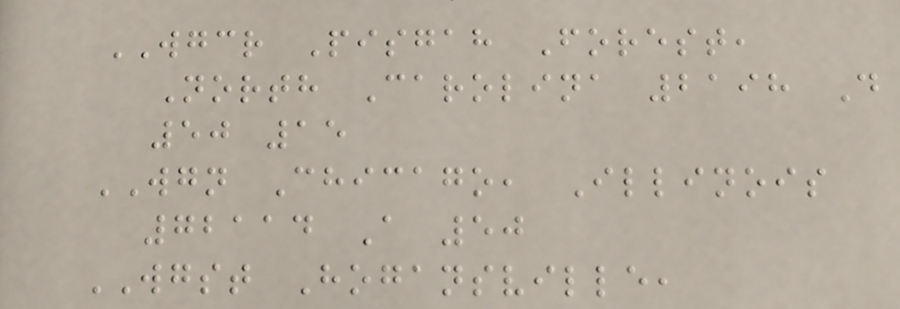WGCR Pisgah Forest,
North Carolina 2198 D
50 15
WGN Chicago, Illinois
72114 A 50
WGST Hogansville,
